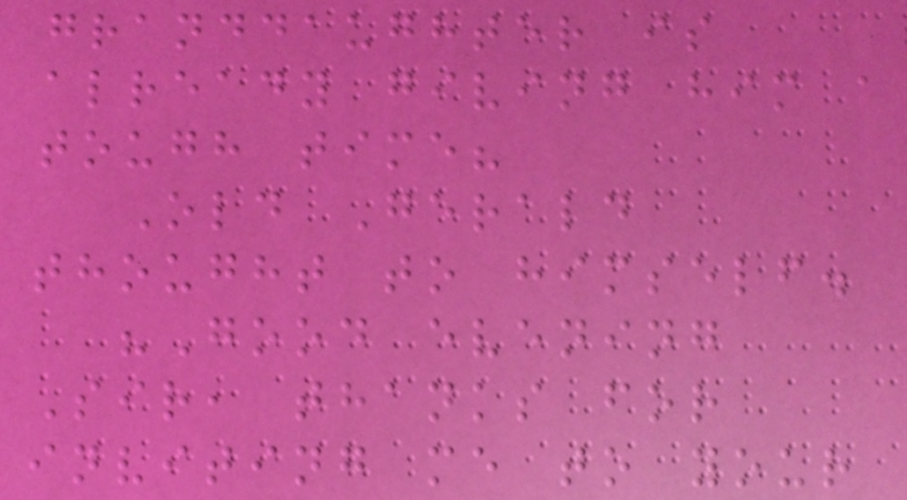granddaughter is
already giving him a
tough time?
Old Gerald
thought to himself.
"Good evening
Sir, thanks for
inviting me to your
